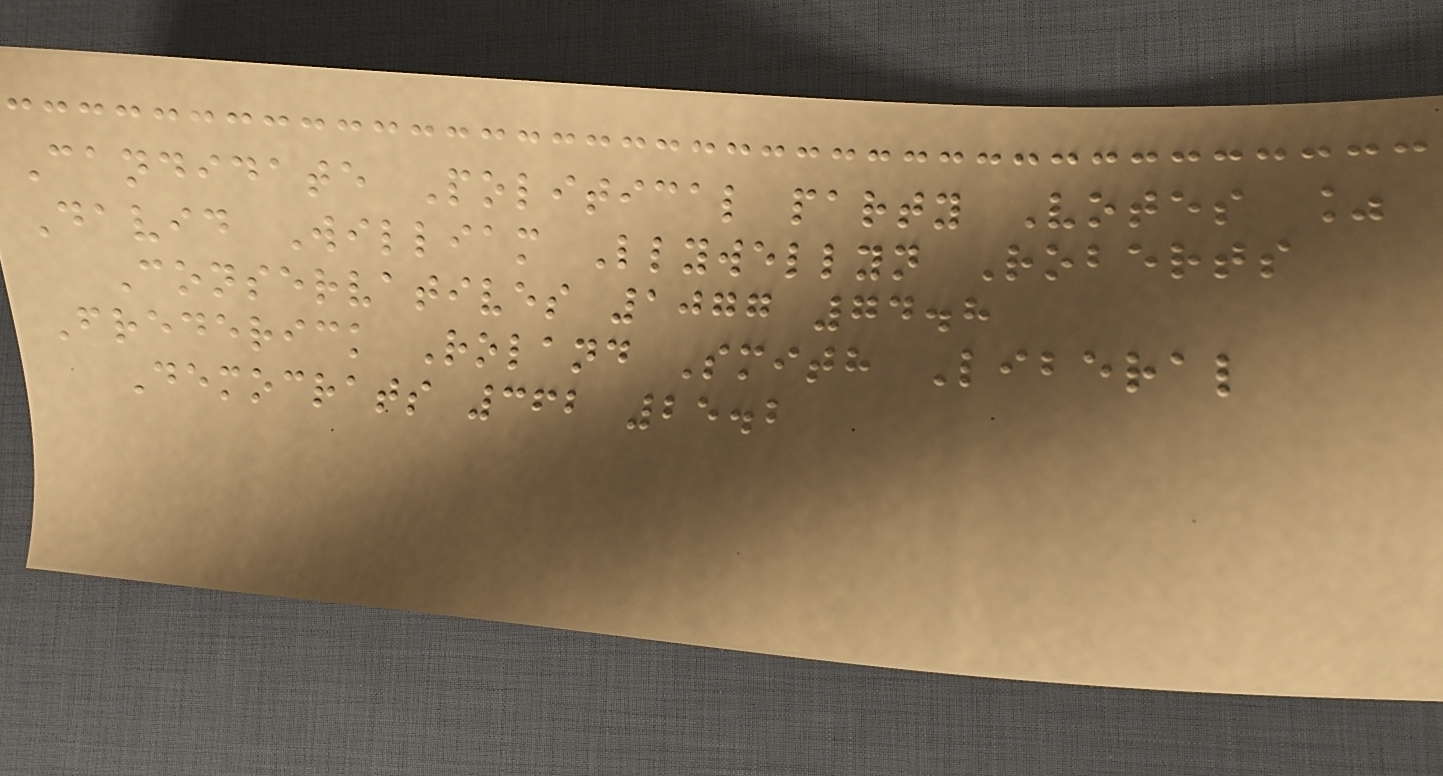Candidate Political party Votes %
David William Llywellyn Roberts
Conservatives 1077 74.8
Frederick Roland Smith Liberal
Democrats 362 25.2
